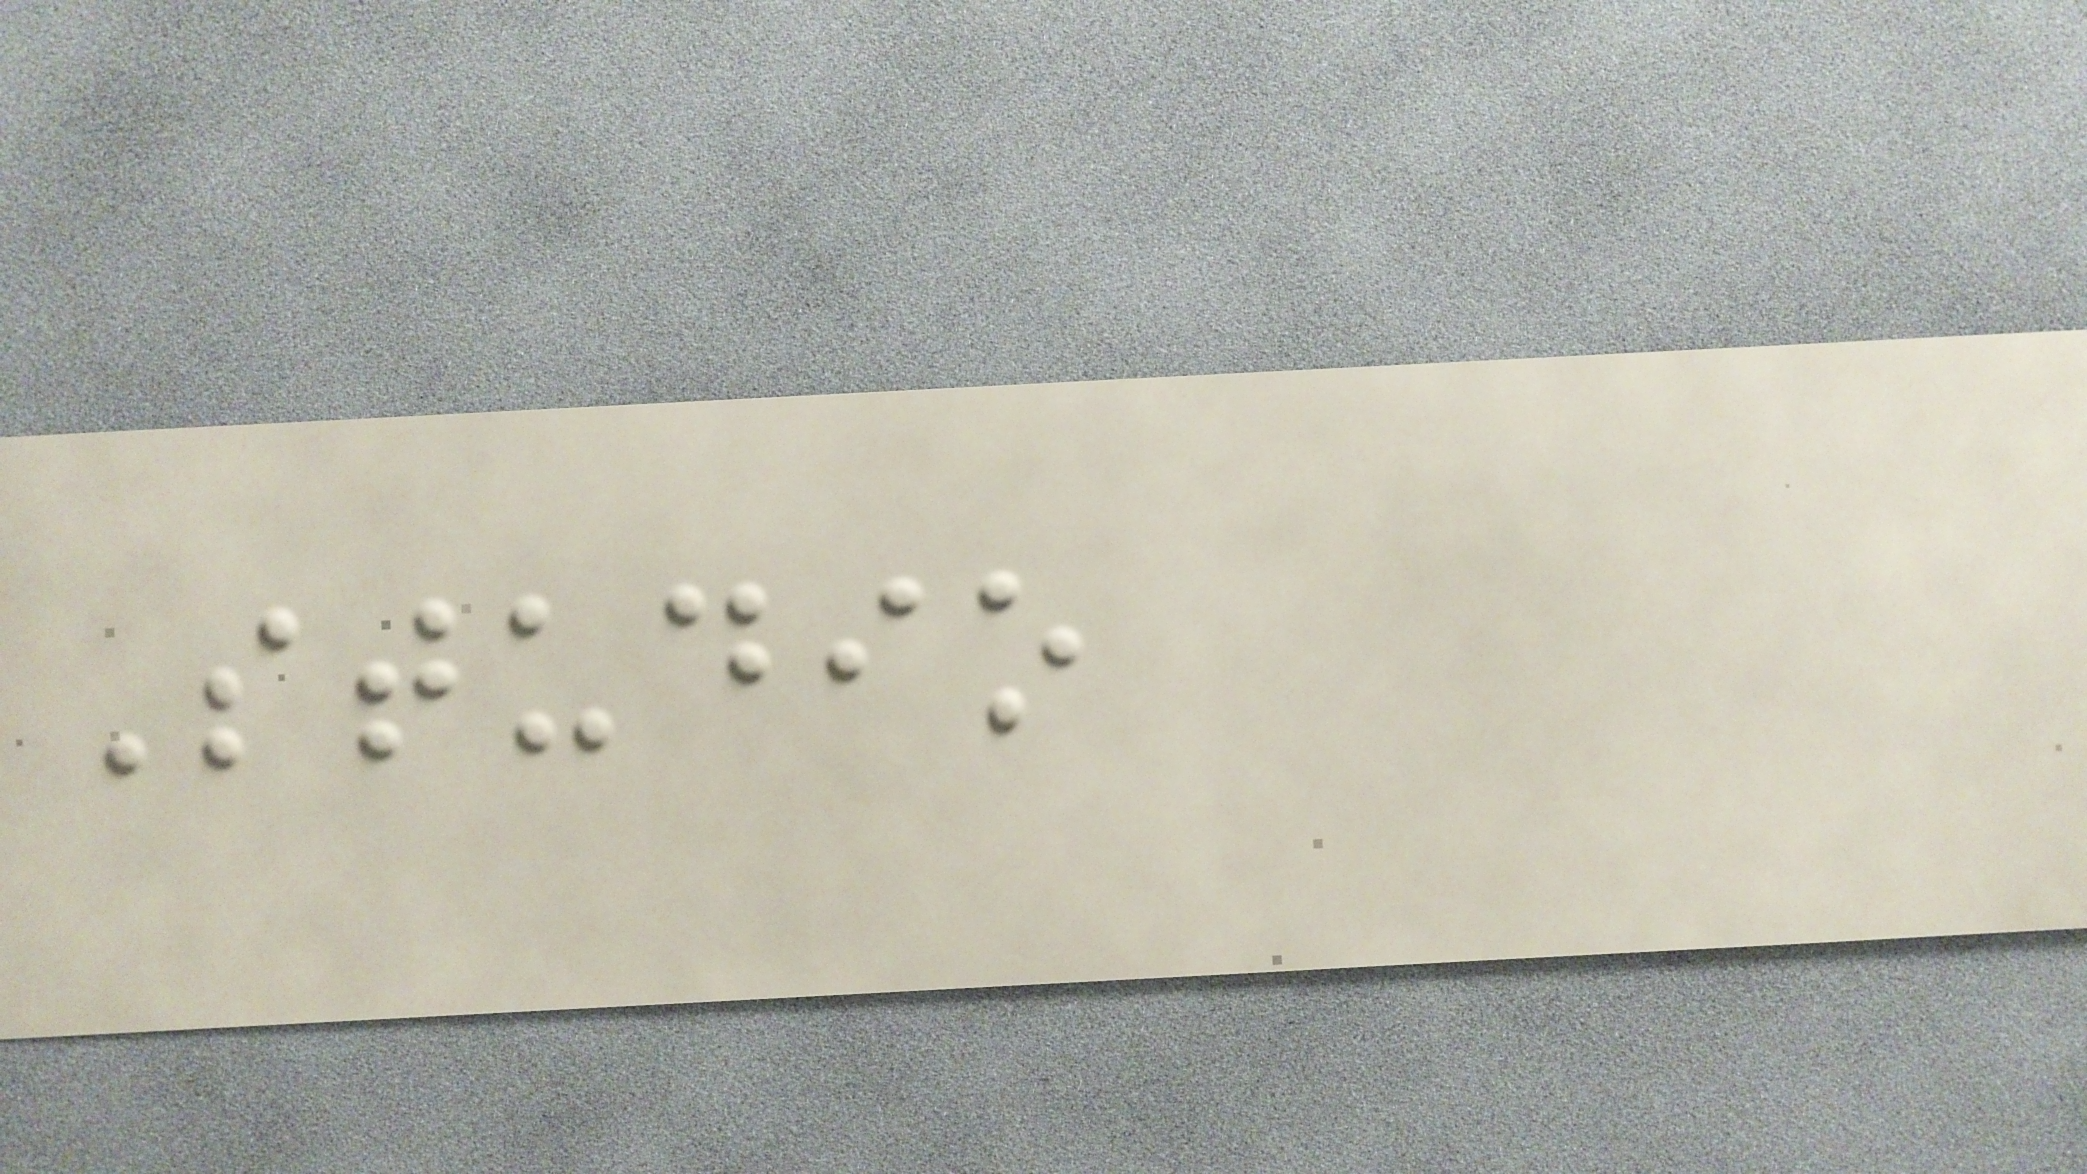Studio
